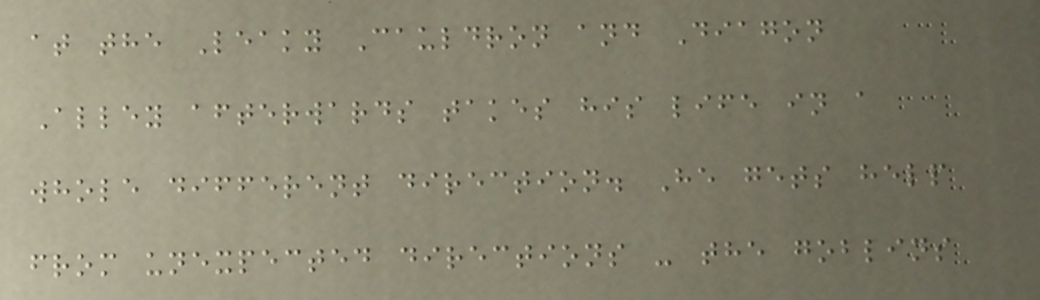at the Leaky Cauldron and Diagon
Alley afterwards takes his life in a
whole different direction. He gets help
from unexpected directions - the goblins
